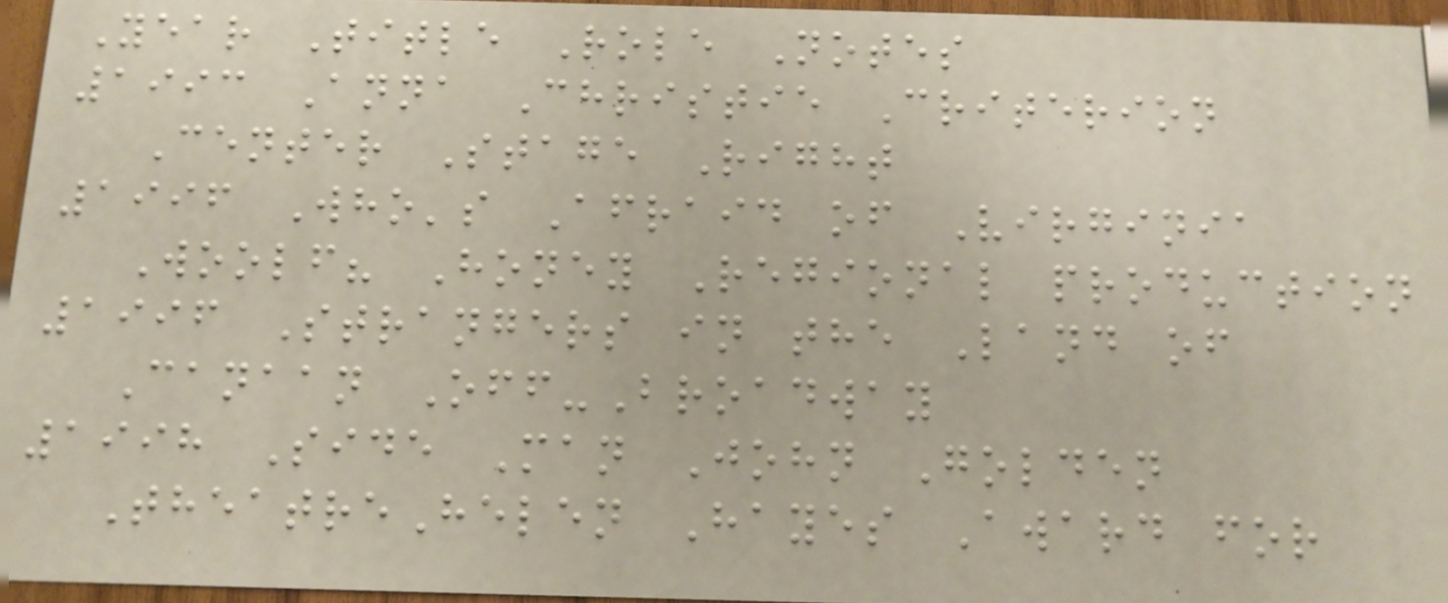Year Title Role Notes
1993 Anna Christie Criterion
Center Stage Right
1996 Who's Afraid of Virginia
Woolf? Honey Regional production
1996 Strangers in the Land of
Canaan Off-Broadway
1998 Side Man John Golden
TheatreHelen Hayes Award for
